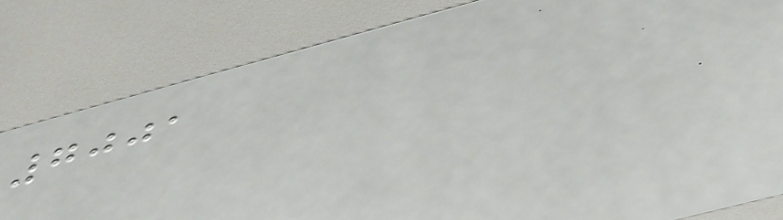7001
